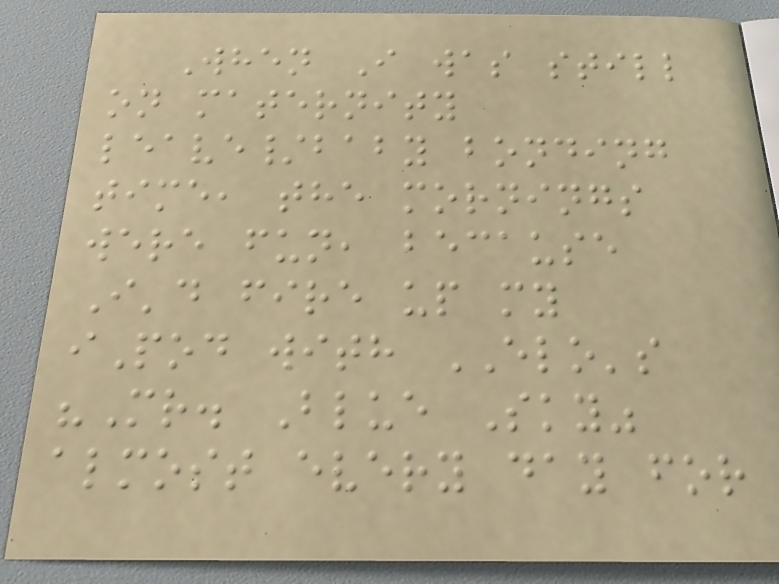When I was still
on maternity
leave/baby bonding
time, the mornings
were fun, because
I'd fire up my
iPod with ELO's
"Mr. Blue Sky"
almost every day for
